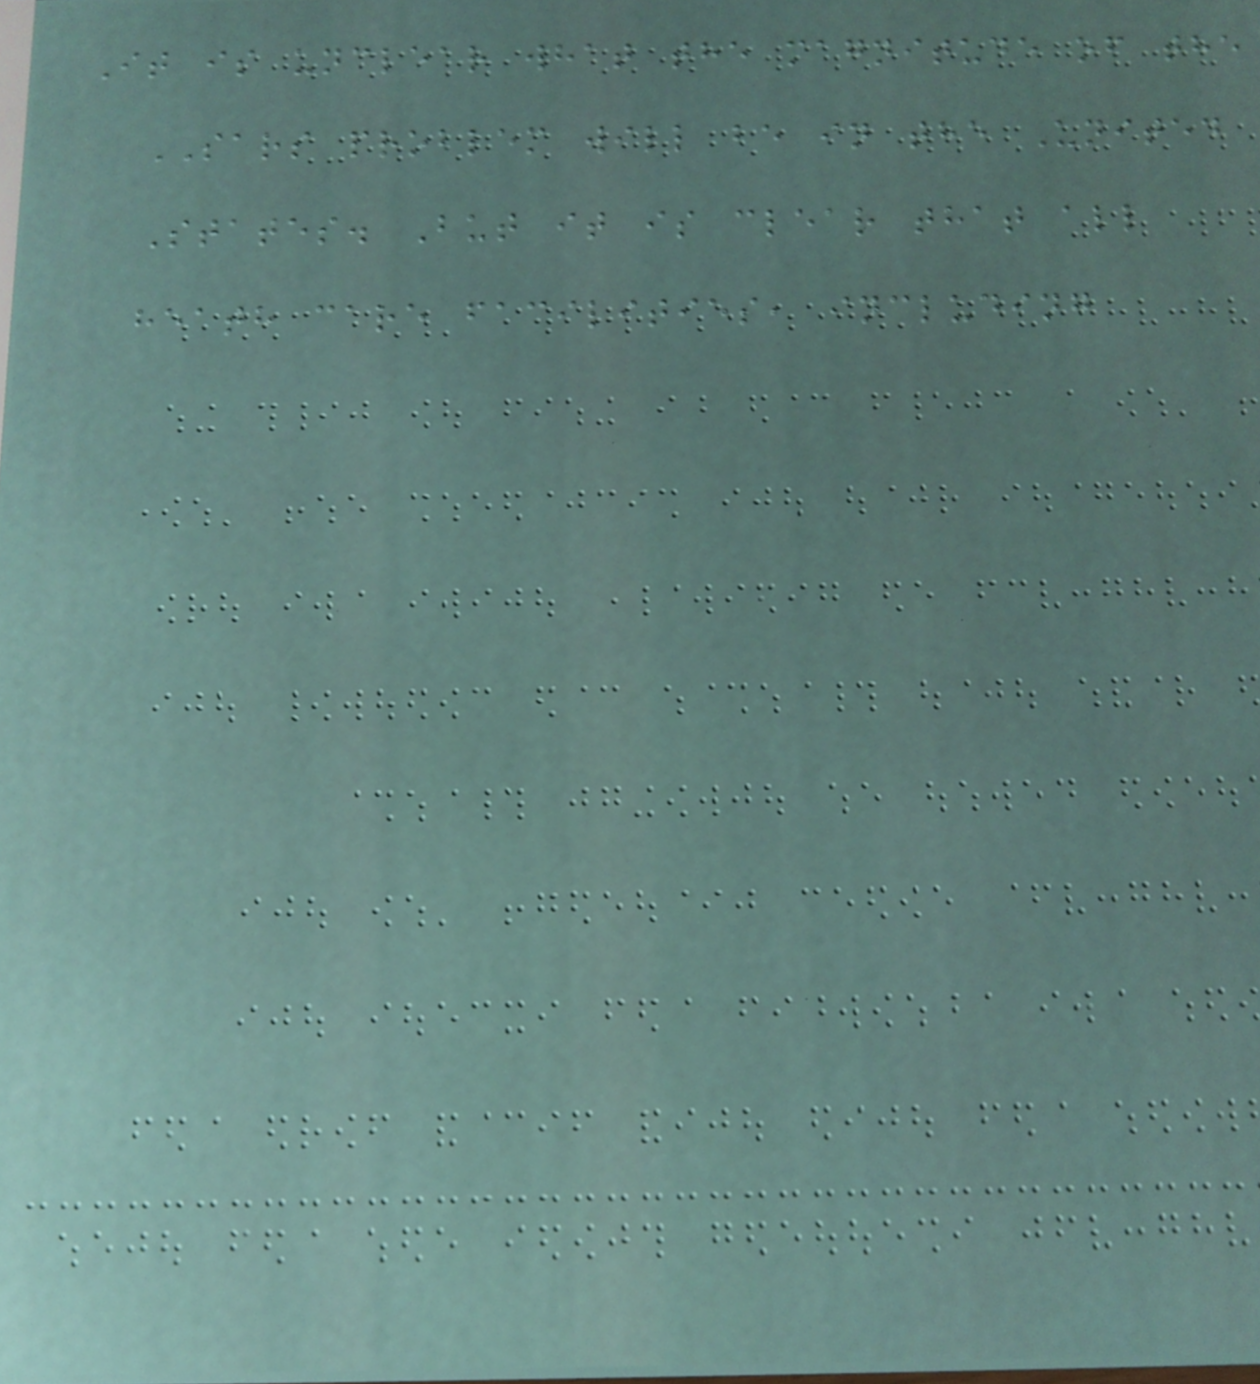It is unclear what the magnitude of the
SARS problem will be in the United
States. But it is clear that all
heath care facilities, including
